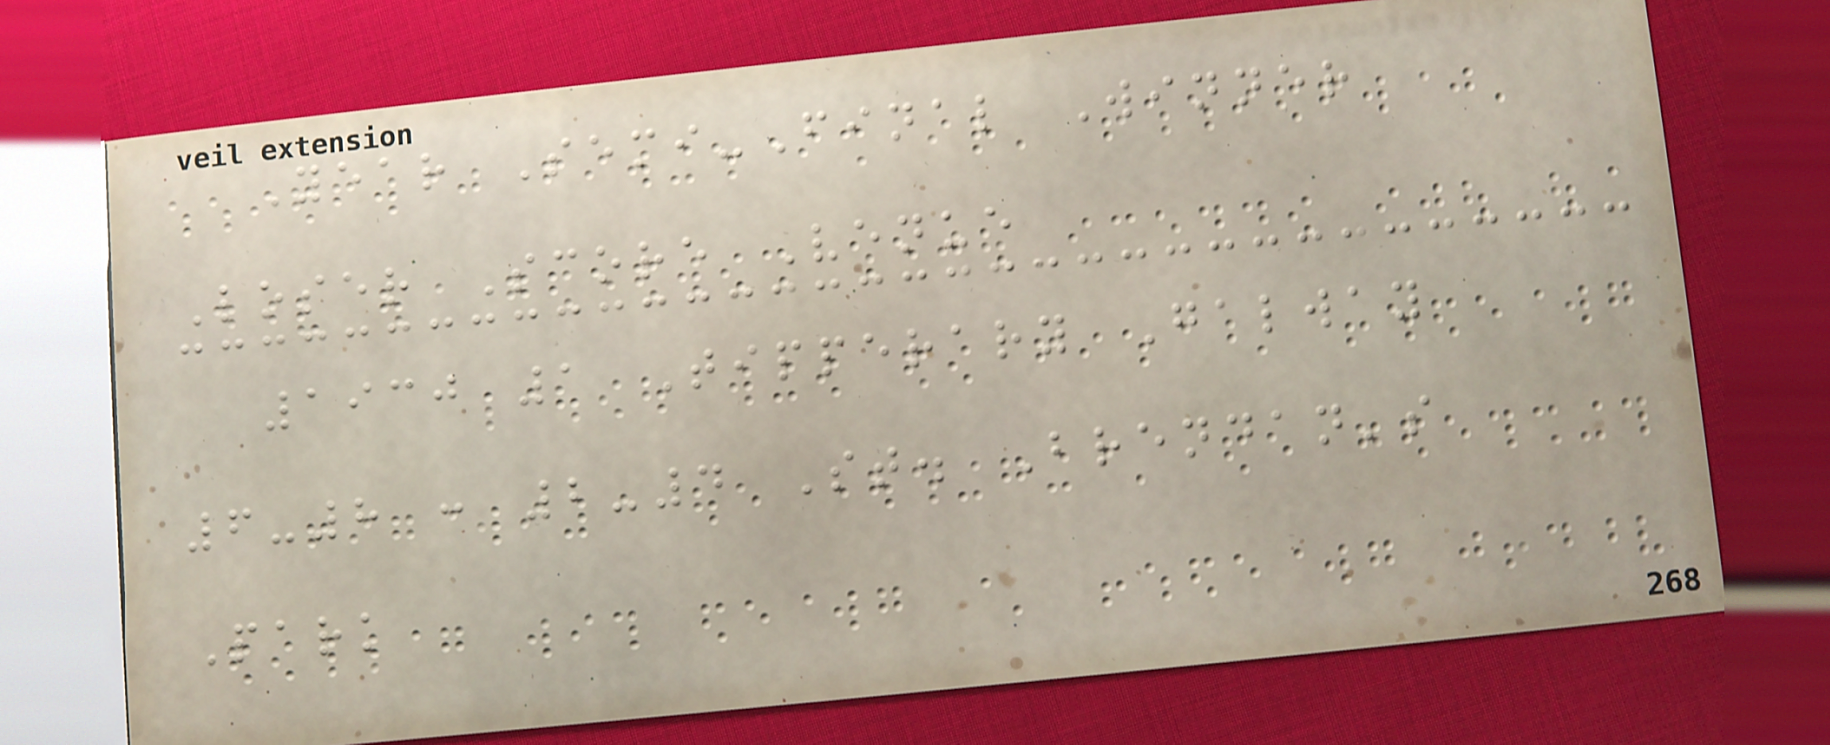Year Semi-Final Winner
Loser Score Venue
1930 1 Tipperary Galway
6-8 : 2-4 St. Brendan's
Park
